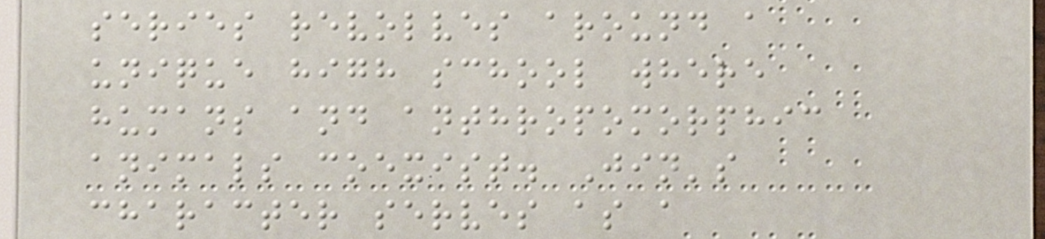series revolves around a
unique high school where
humans and anthropomorphic
animals coexist. Jin's
character serves as a
